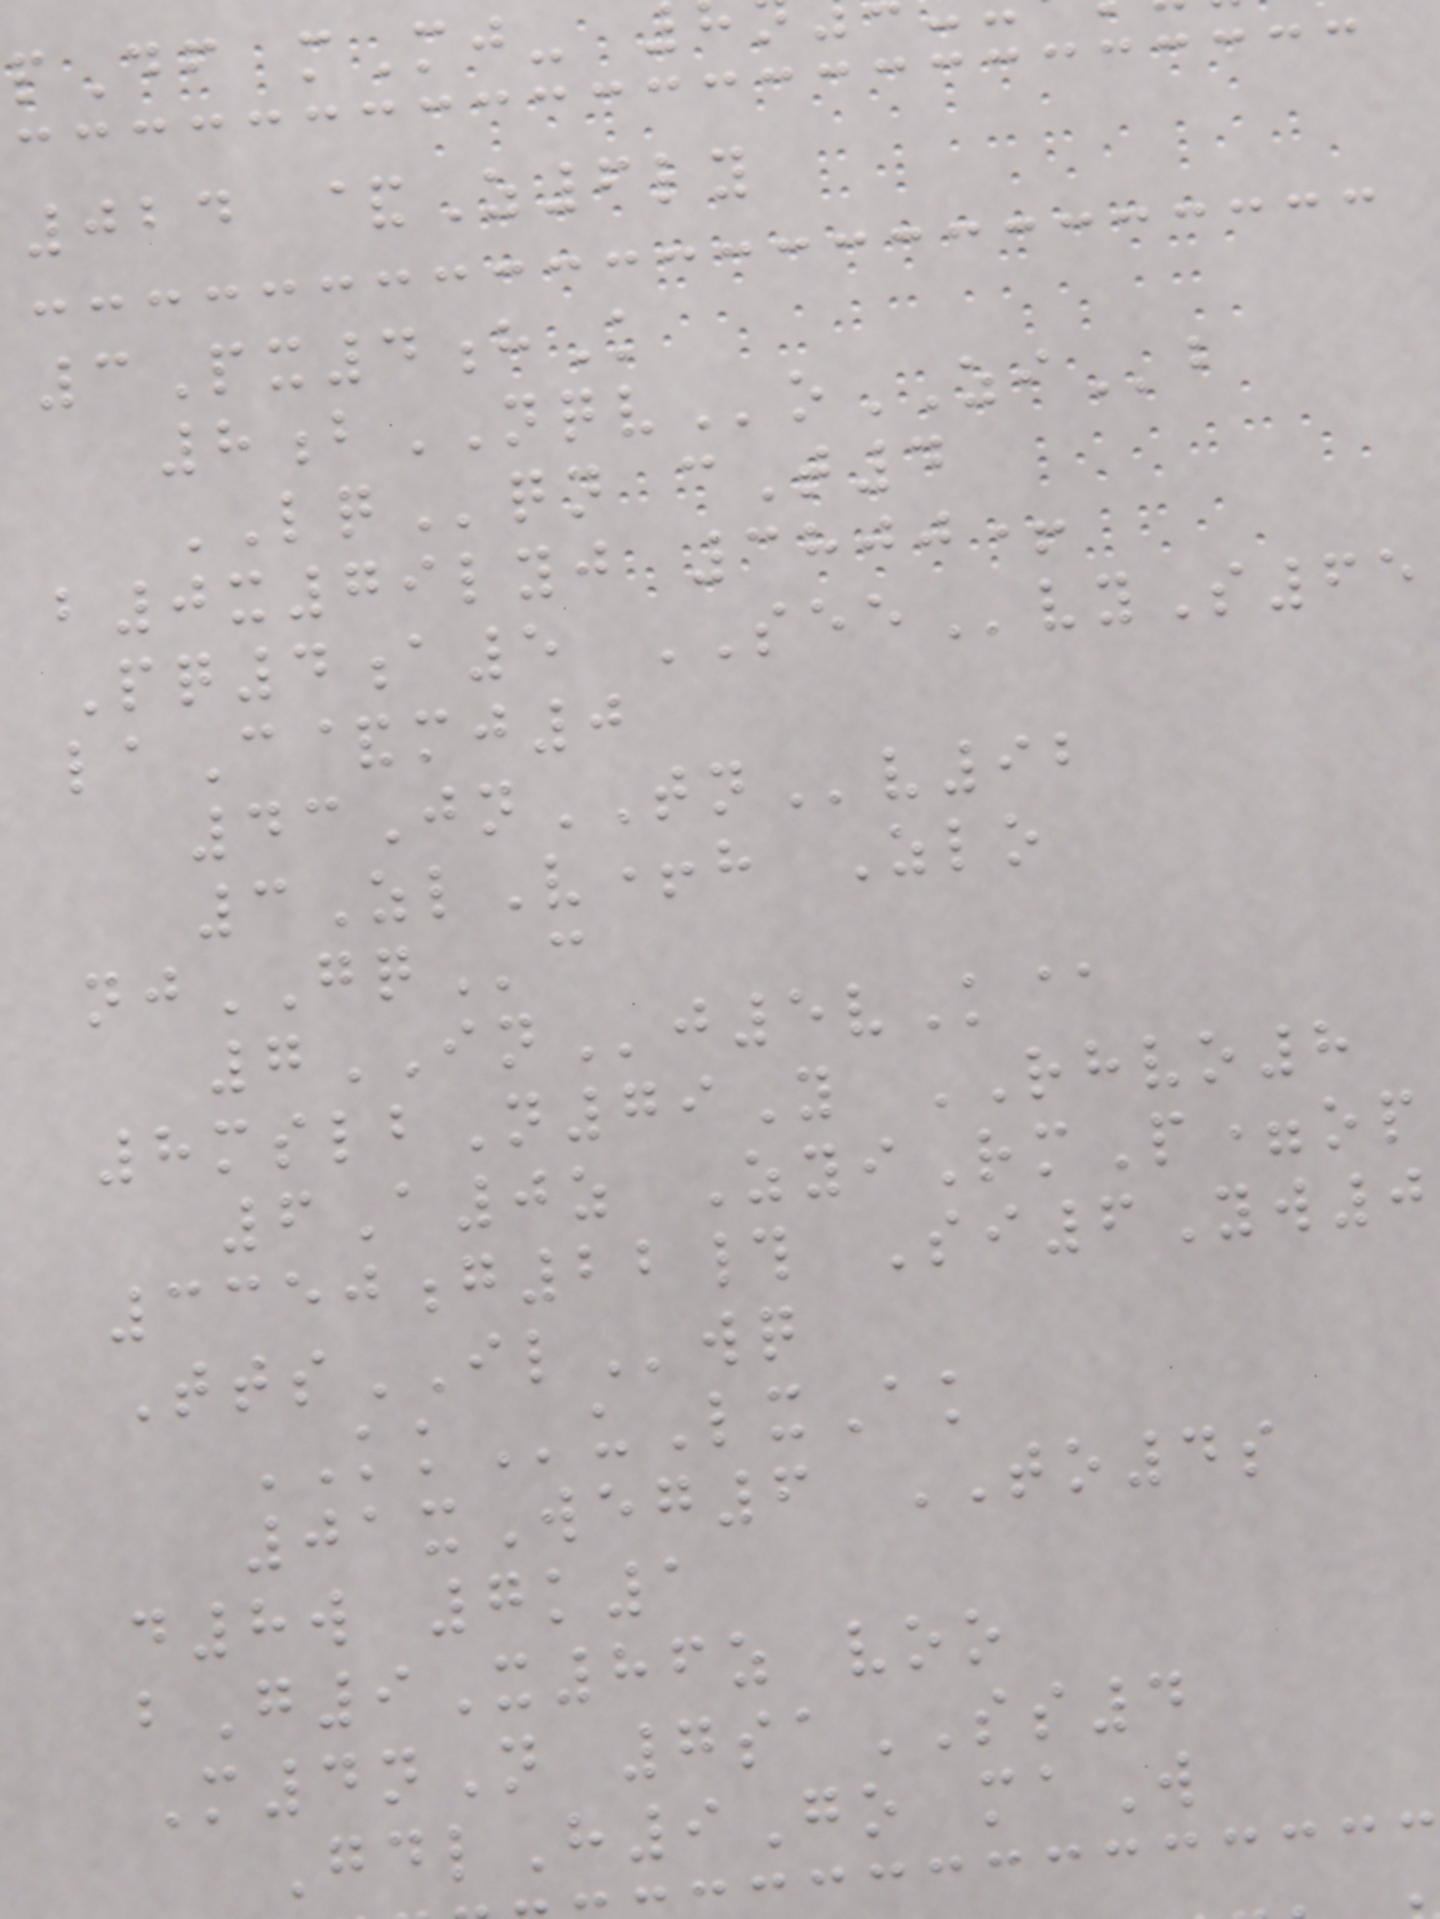pDf mMj-
024 &Z6ly
3Px4hK
8bNQVoZIb
LQqn cT4
b0x79lyj 3800+
Pq4a5 SEEvyS65
laC&mj0
43JnTNv92
3ZlV+h Zlo
njGQc
7INj5vK@
8mslbN79Y RHVO8
6A0z ZyiRmP=op
3350g22# Si6Yw0
TtsILwq
KKuLxAk
01xWeg6 TO4s
d8w 7k1
bG9X86z voo
M4nN 7saSS4
GdlH9Go maW
